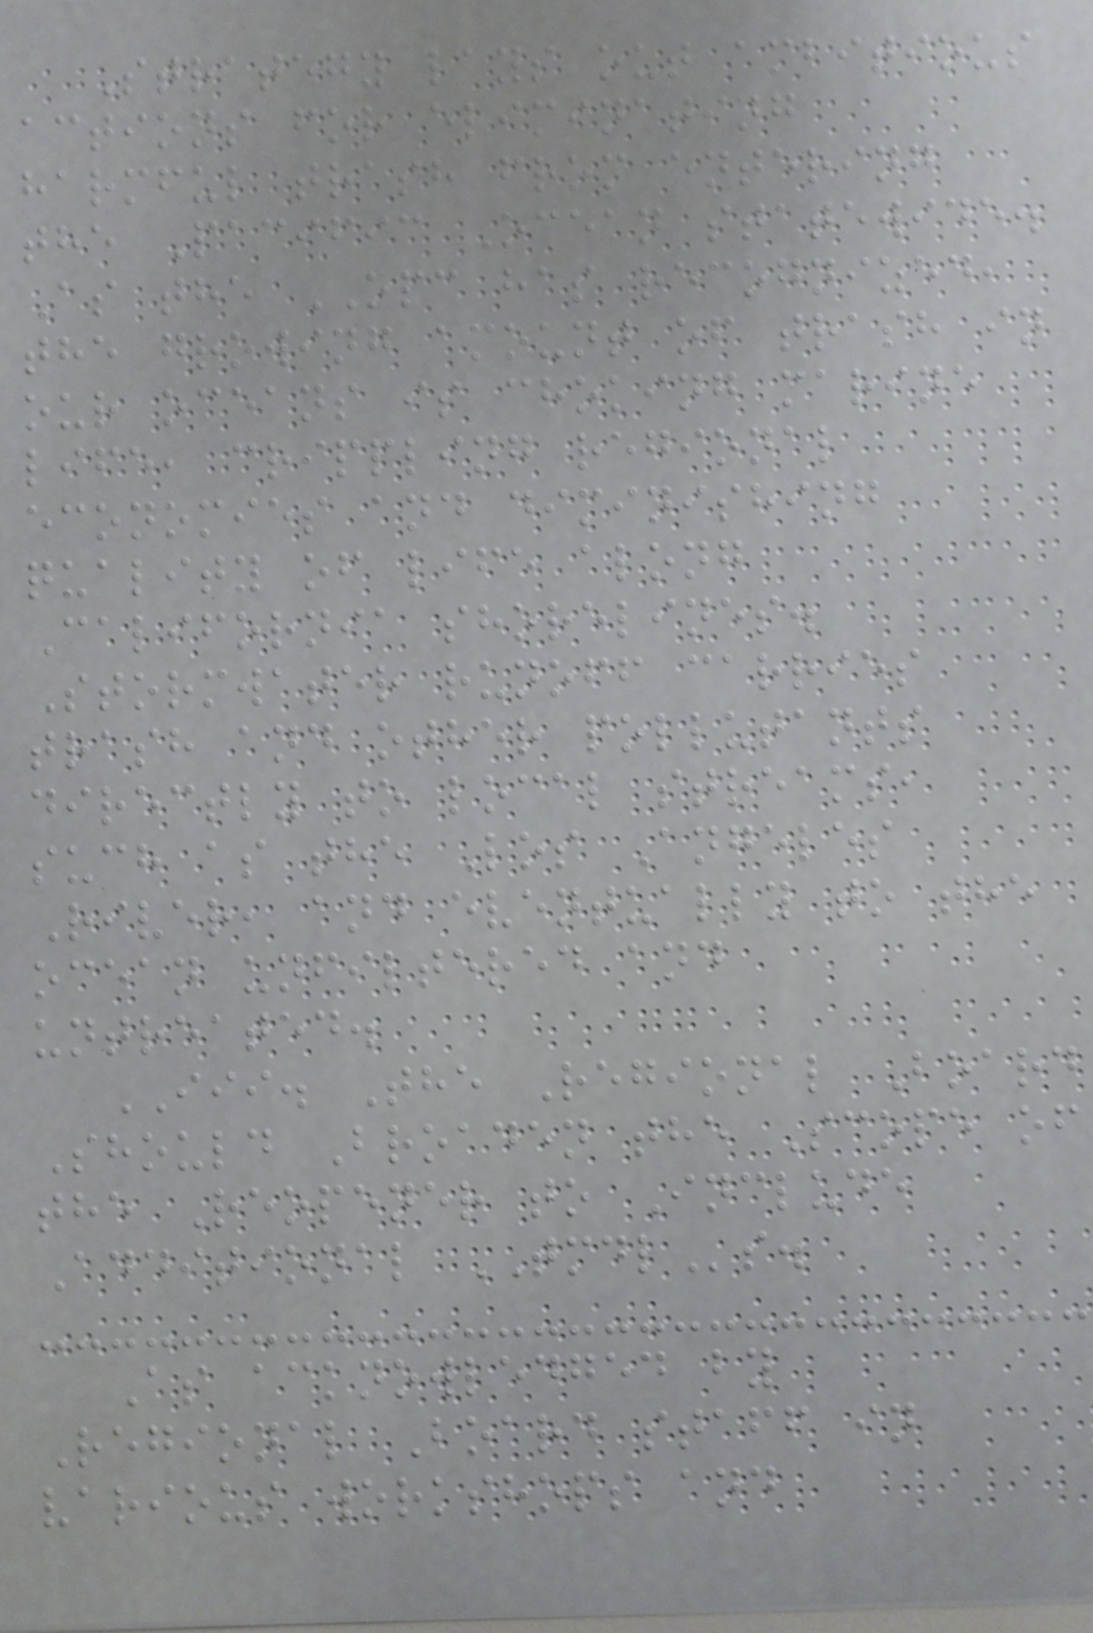Strategy lays out ambitious
actions for eliminating
harmful trash from entering
the Pacific Ocean statewide.
As the OPC has recognized,
the growing amount of trash in
our oceans is choking marine
life, crippling regional
economies and diminishing
quality of life along
California shorelines.
Stormwater runoff carries
trash and other pollutants
directly to local streams,
such as the Los Angeles
River, and eventually to the
ocean unfiltered and
untreated.
III. The Regional Board
Should Broaden the Scope of
the Reopener to Include
Additional TMDLs.
As acknowledged by
Regional Board staff in
various workshops and
